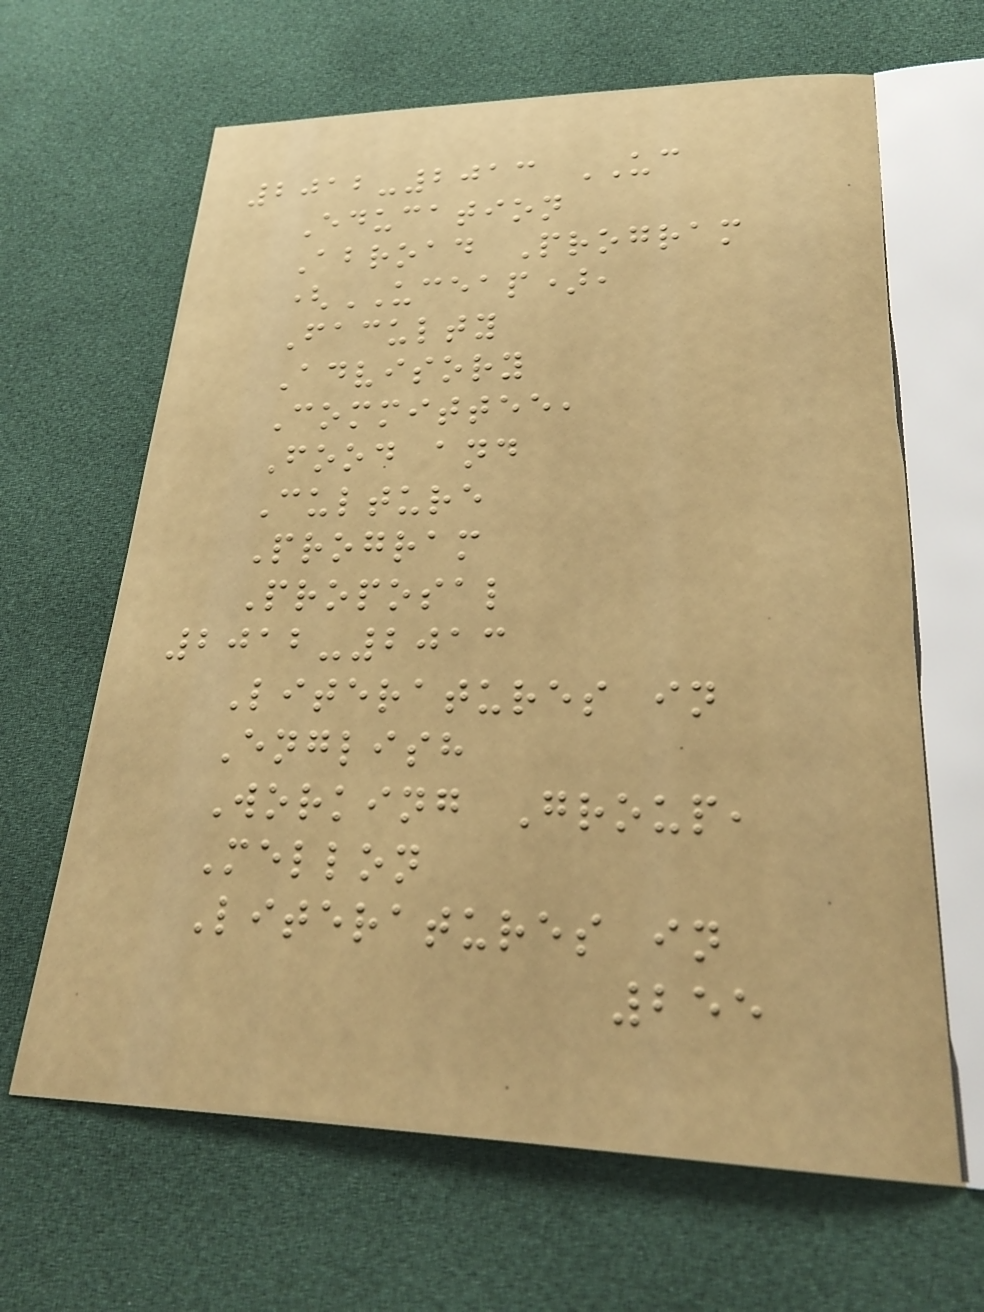2012-2013 UC
Education
Abroad Program
(UCEAP),
Faculty
Advisory
Committee,
Food and
Culture
Program
Proposal
2012-2013
Literatures in
English
Working Group,
Mellon
Literatures in
255
